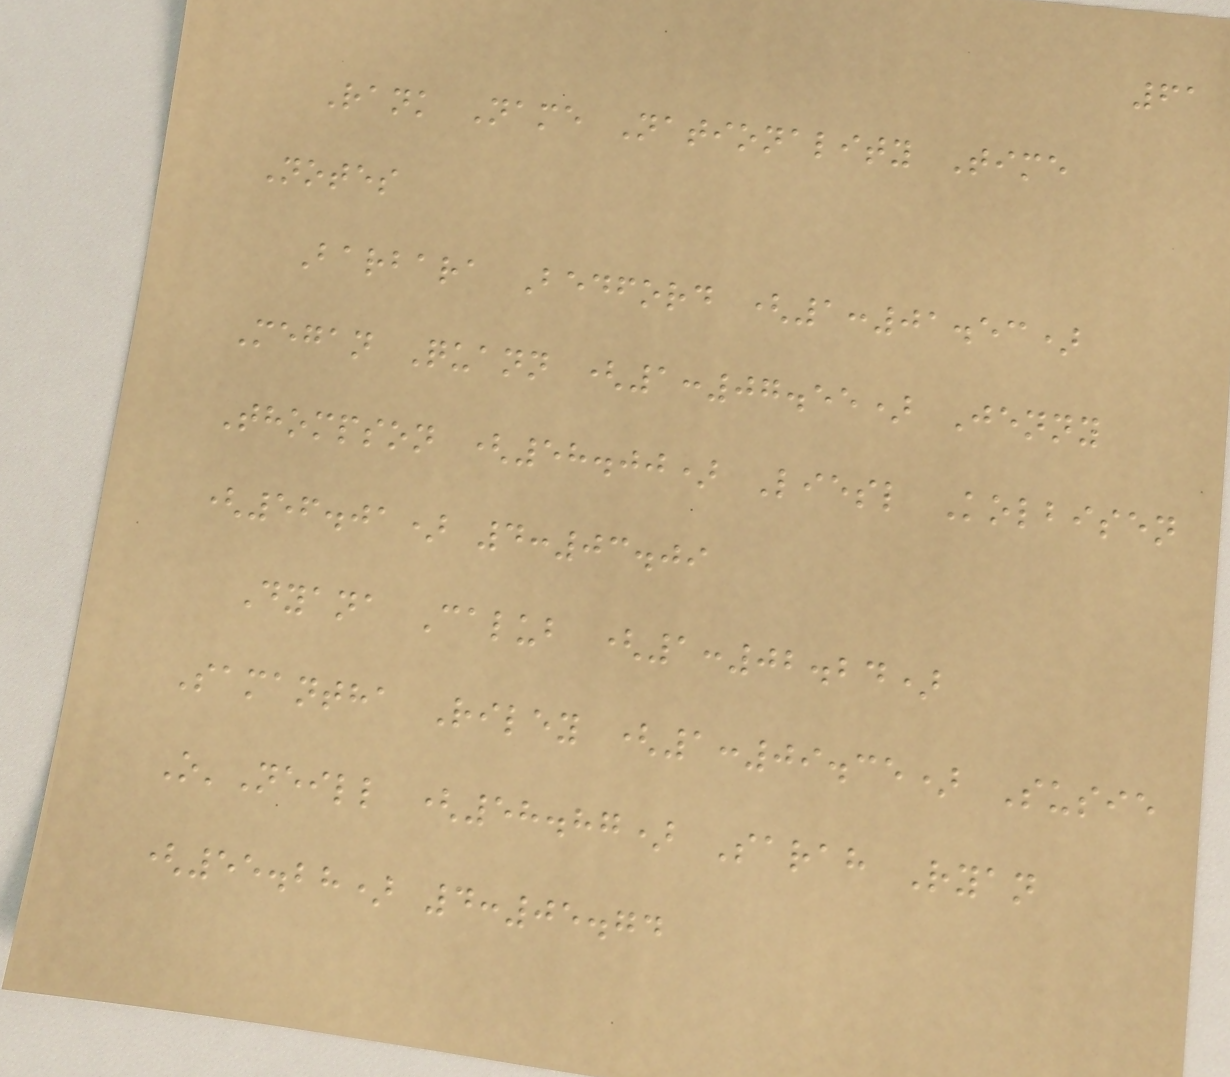61
Rank Name Nationality Time
Notes
Barbara Bedford (1:01.53)
Megan Quann (1:07.55) Jenny
Thompson (58.00) Liesl Kolbisen
(56.01) 4:03.09
Dyana Calub (1:02.24)
Samantha Riley (1:09.35) Susie
O'Neill (58.87) Sarah Ryan
(55.28) 4:05.74
